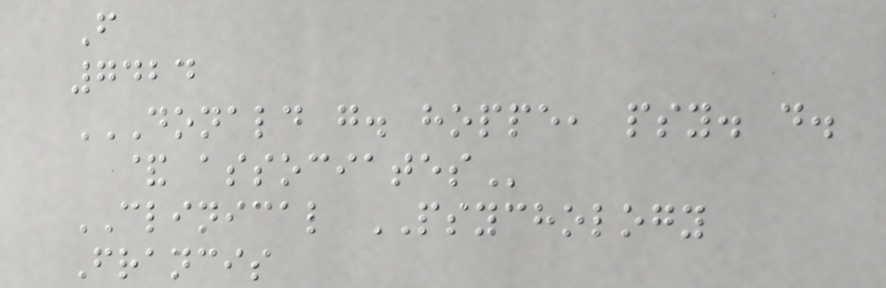F
7424
DONALD G. HOPPE, PSY. D.
& ASSOCIATES
CLINICAL PSYCHOLOGY
Francis
